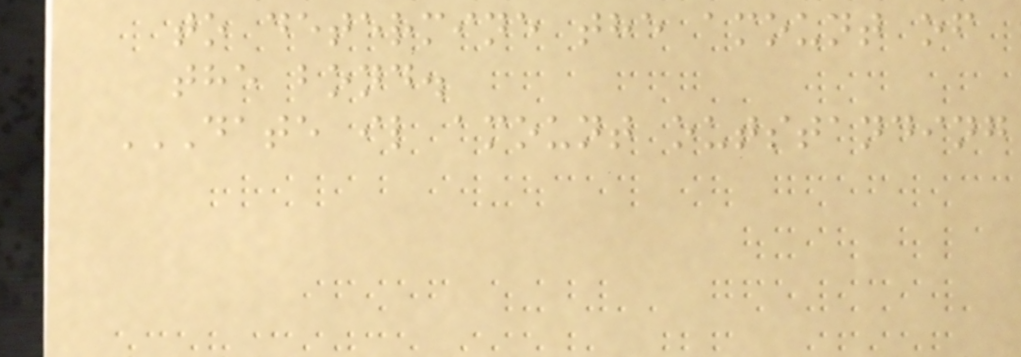to determine the amount of
the bond.
DATE IL AMOUNT OUTSTANDING
